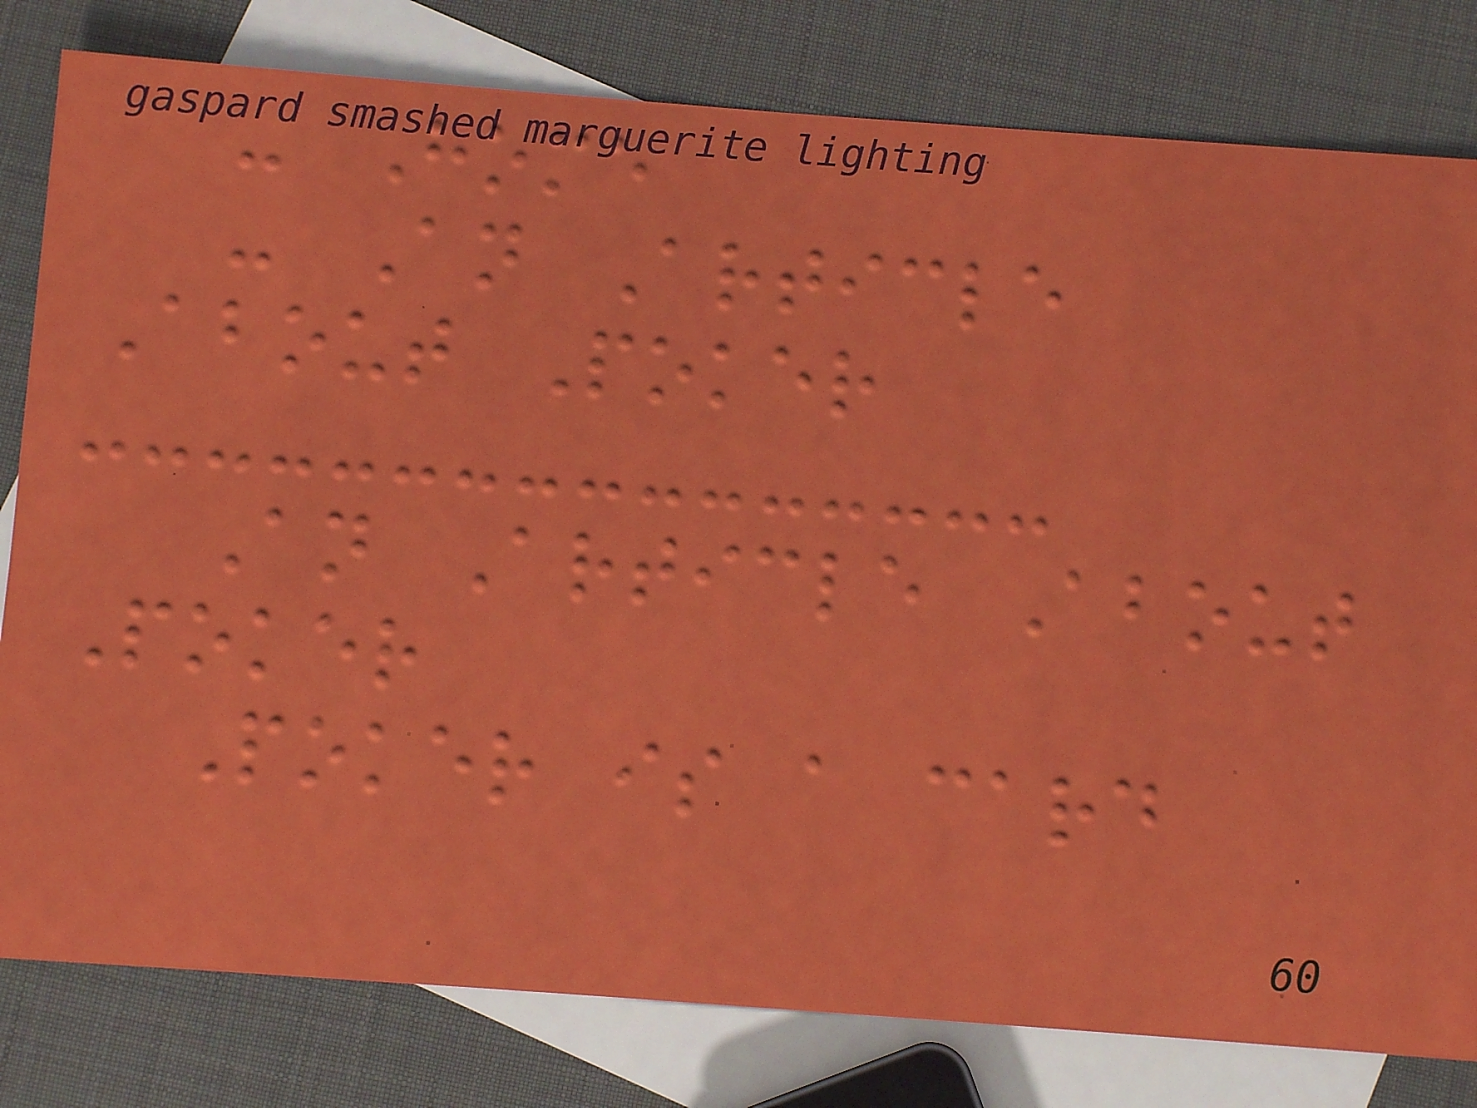- Home
- An Article
About Poker
An Article About
Poker
Poker is a card
